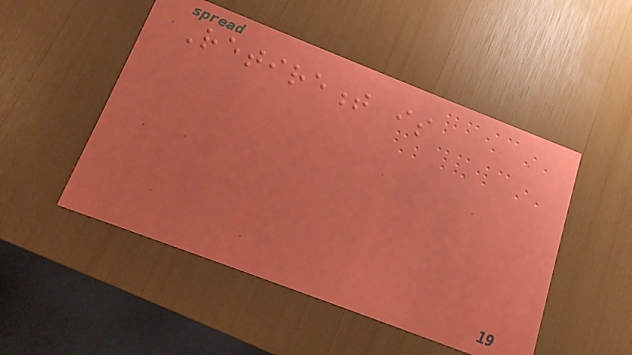Retirement is
